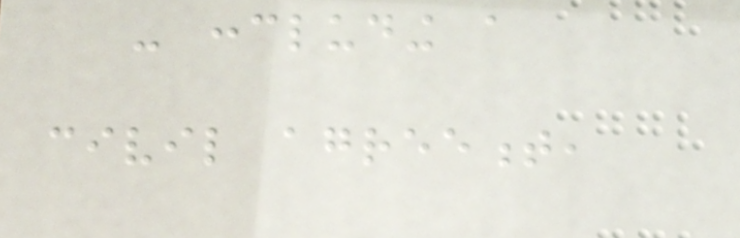- concluding a
civil agreement,
